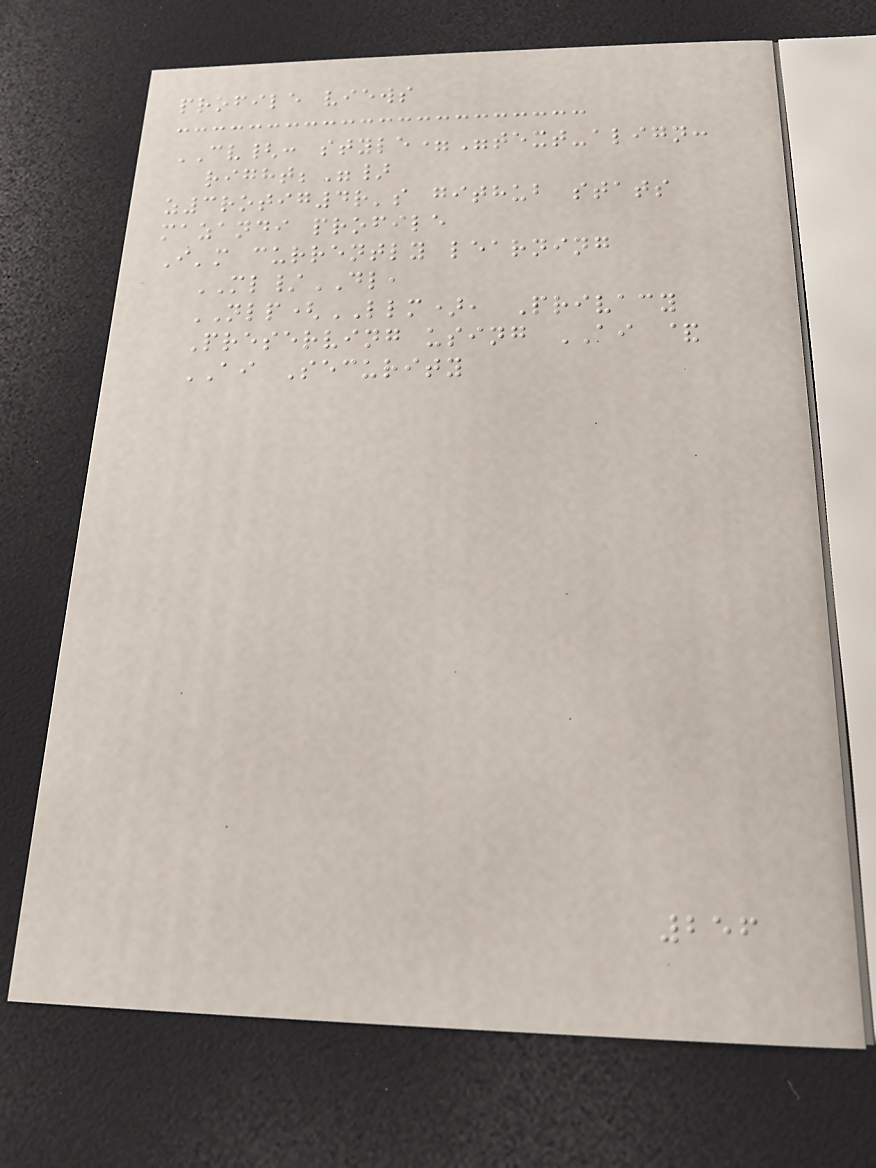profile views
CV{: style="text-align:
right;"}
z3rotig4r's github stats
mazandi profile
I'm currently learning
ML/DL,
NLP(LLM), Privacy
Preserving using AI &
AI Security
256
